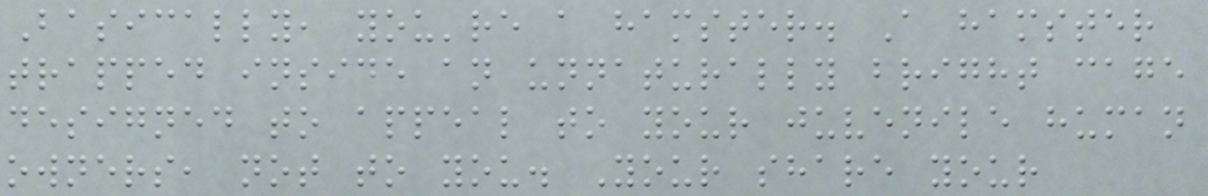Basically, you're a hamster. A hamster
trapped inside an unnaturally bright cage
designed to appeal to your juvenile human
owners, not to you. Your share your
